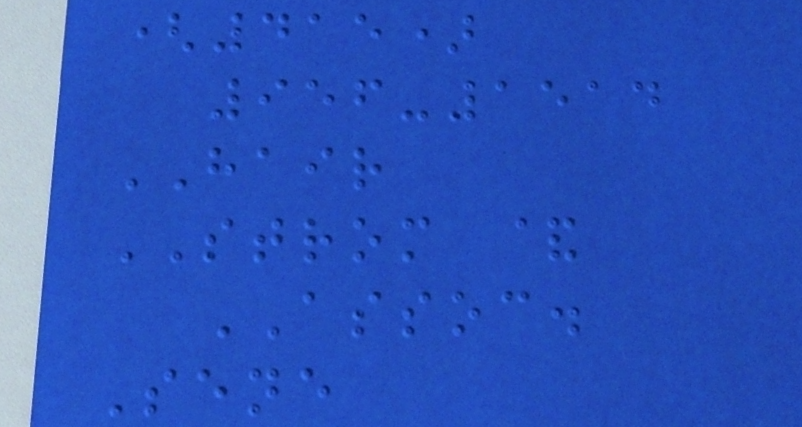(415)
956-1514
HAIR
STROM &
ASSOC.
Sene
